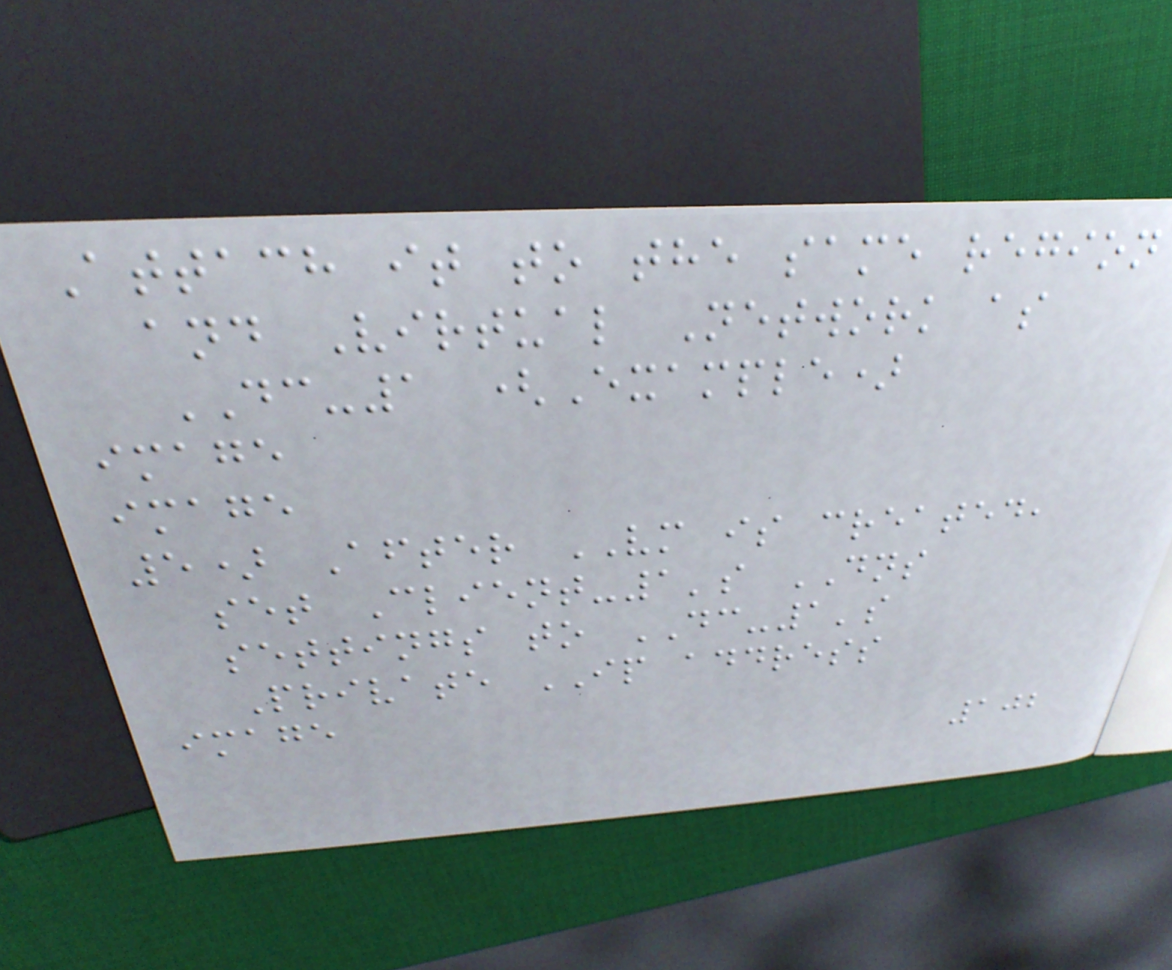Attach it to the same region
and Virtual Network as
DC-1 (Example)
image
image
5) After VM is created,
set Client-1's DNS
settings to DC-1's
Private IP address
image
102
